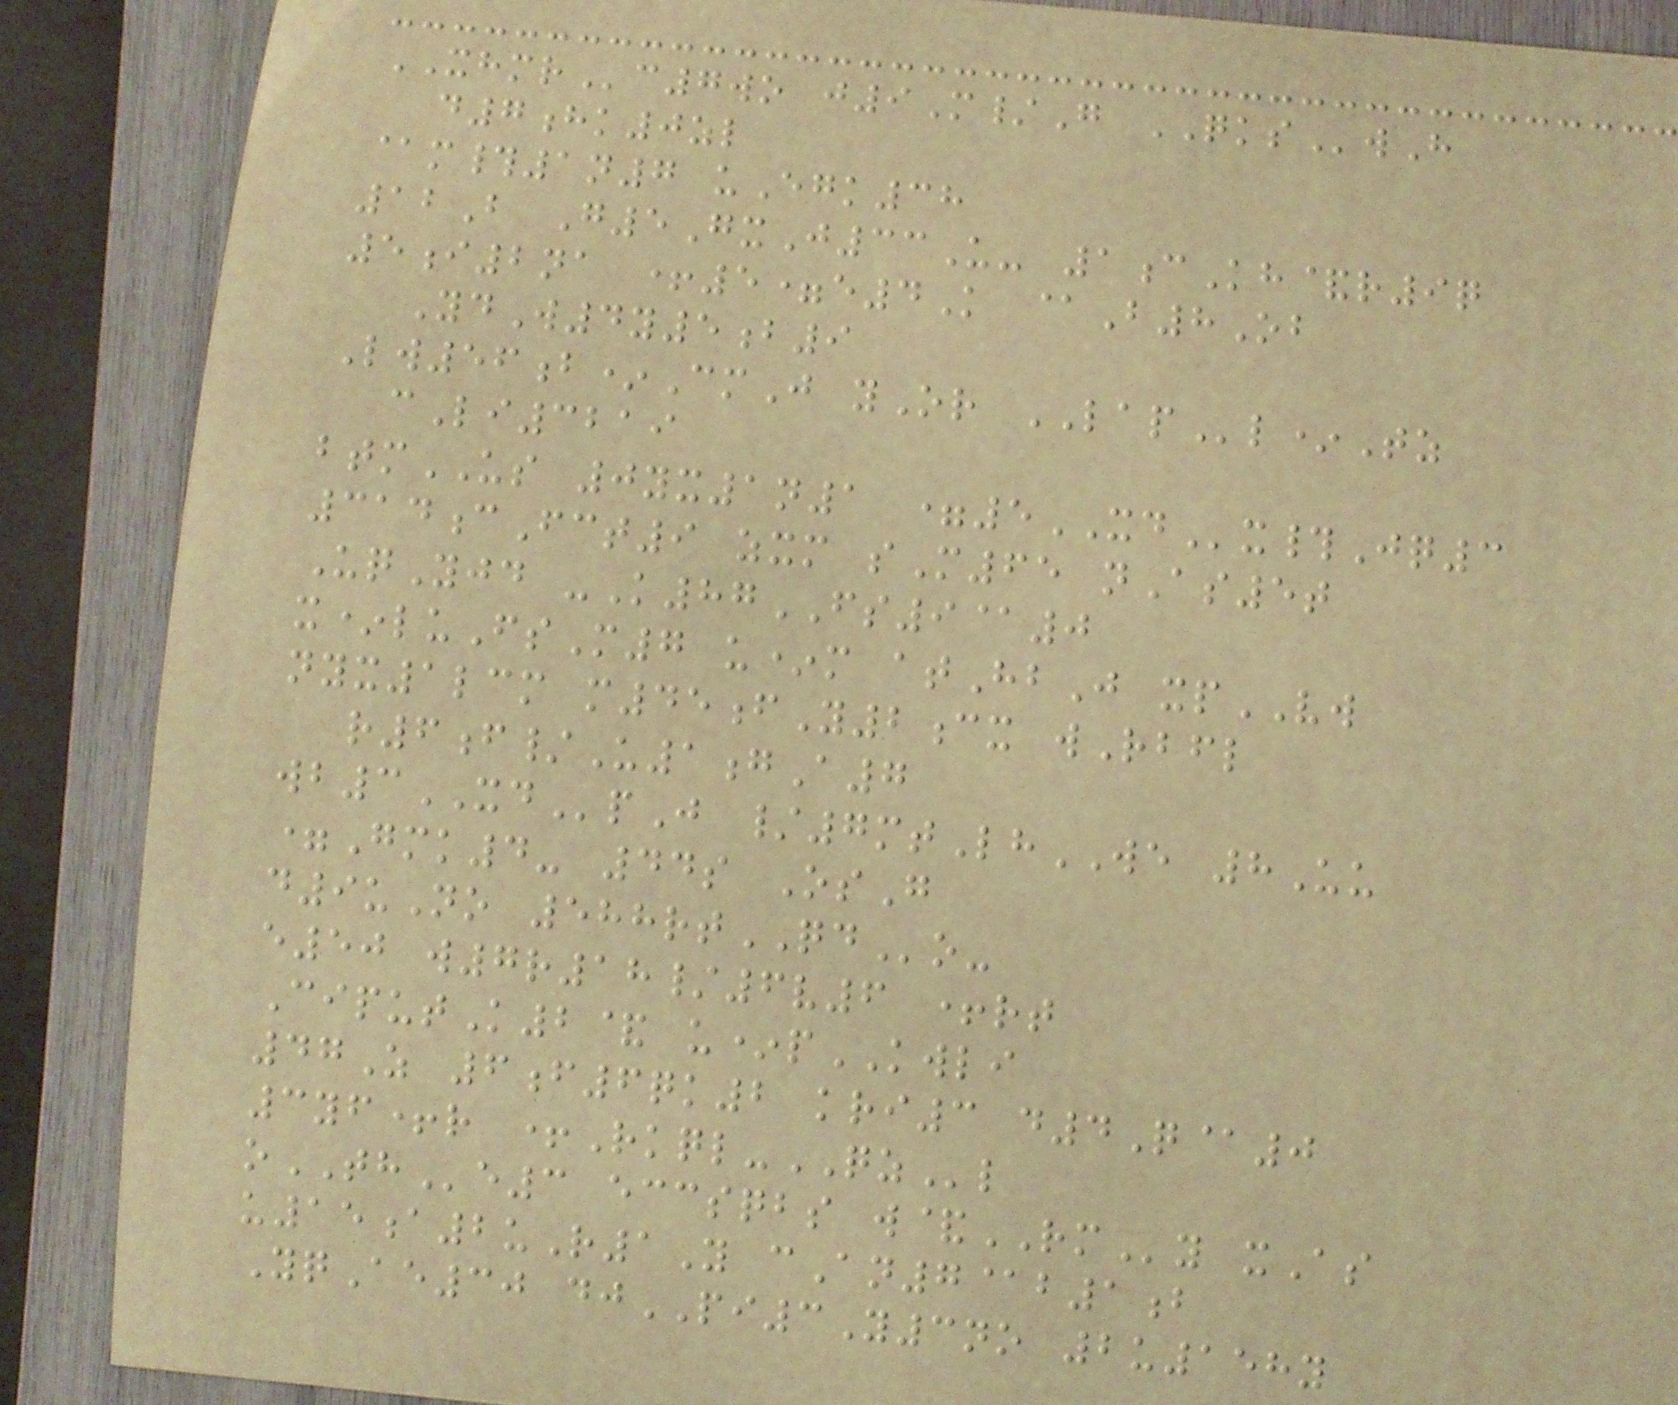XHMRc7wo j9M/G QKSwH
d7hk0zl
@m#1n7 uEgk38
12B G5GxJ33U- 1cKh&r9q
5i2na +5=e4K @B8Ob
YdW4y5b9
Lw56b*CmJ yOr LAPl*Tz
cLi3219
btmUS 0yx1n1 =5XDx#Jq3
314cFct9 zxm sM65 nAs5t
UqYjd -K87FS9@0
x*luFsM7 u*m atHbJ xpVW
nyx1lcm m45fY2cx wRbfl
r6f/U1gA7
wb3XDpJ /7mtLhWE 8Uu
=Gmk4- 44s OsG
d9uNo 588rtQDo-
e50 w7r18/6v6 +rt
CiputK2& u*pKWLI
47Z 6f6qk2 kri3 d4Q@0
3yf+r +Rkql-QZl
oTHe3 eccsqbs w&RMy xAs
u15a2uR1Y cAn7@b1b
YqAe30 djPI3Y3no 2u158y
